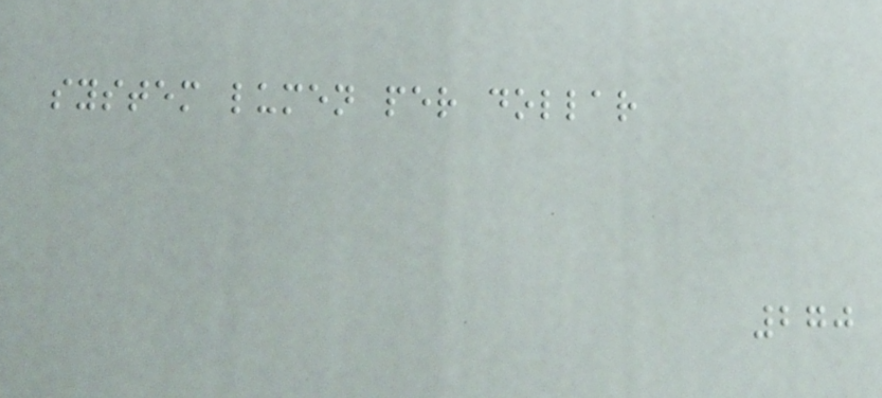system lumen per dollar
270
